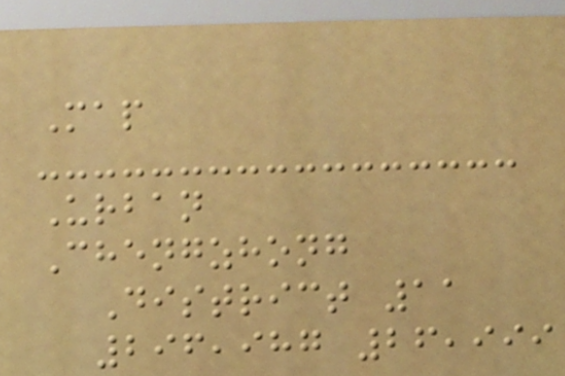Map
Urban
Chengzhong
District 11
296,987 26,999
